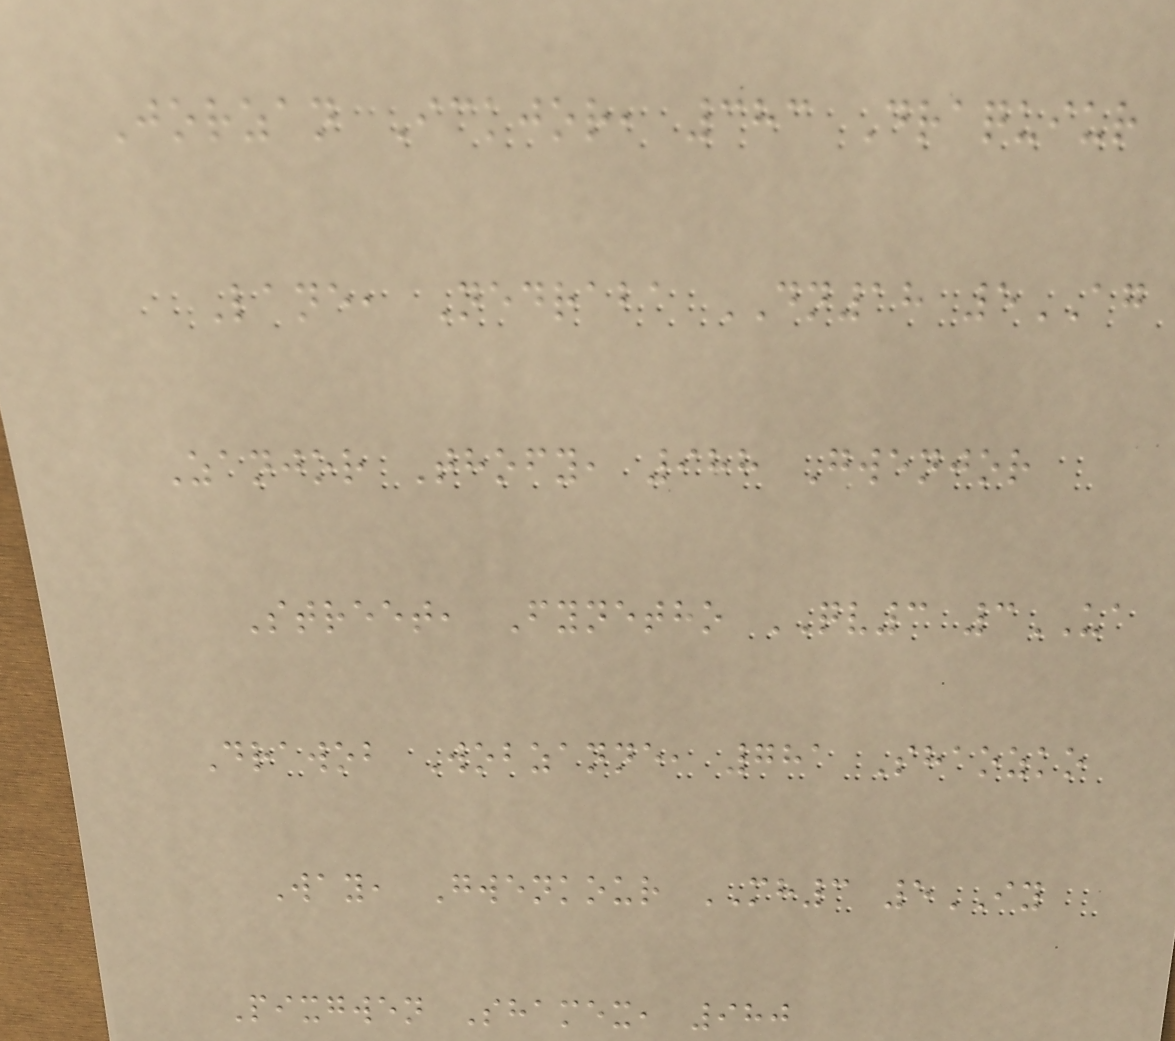Jorzan Ickjor, 383 Draquiur
Lane, Nedraba DN18 5AG
Zanjor Thofy, 988 Gwenjor
Street, Fynetho QV3 3UA
Drawob Wobzanne, 781 Shaozko
Way, Gwenkour MH3 5IY
Pixgwen Shamex, 980
